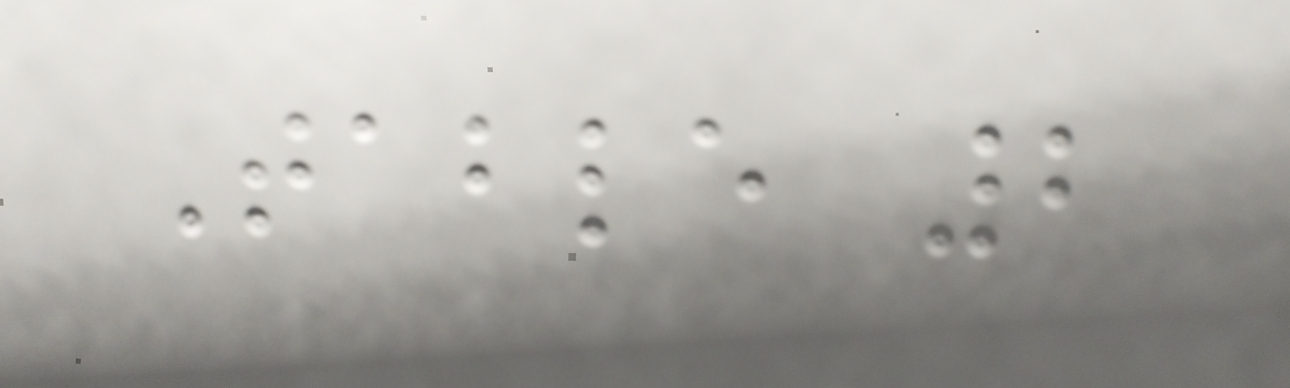Table 2
